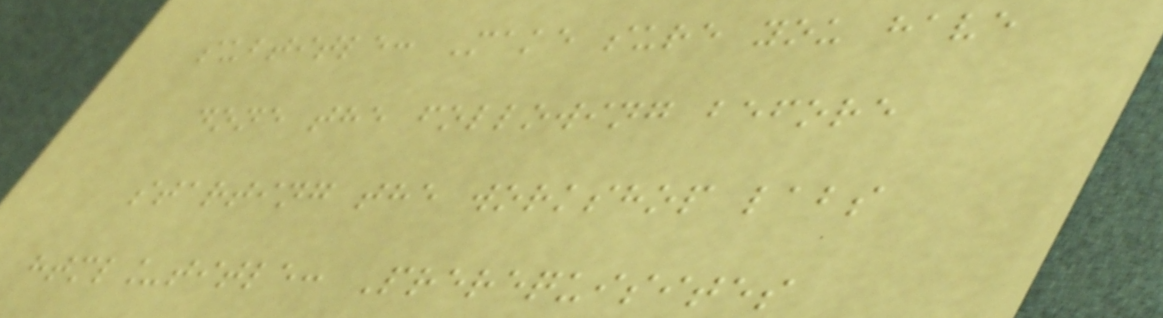subtitle: Make sure you have
done the following before
starting the workshop labs
html_title: Prerequisites
